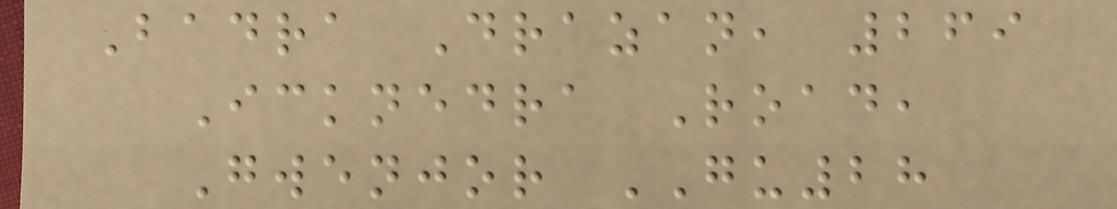Badra Drazan, 269
Icknedra Road,
Gwenjor GU28
